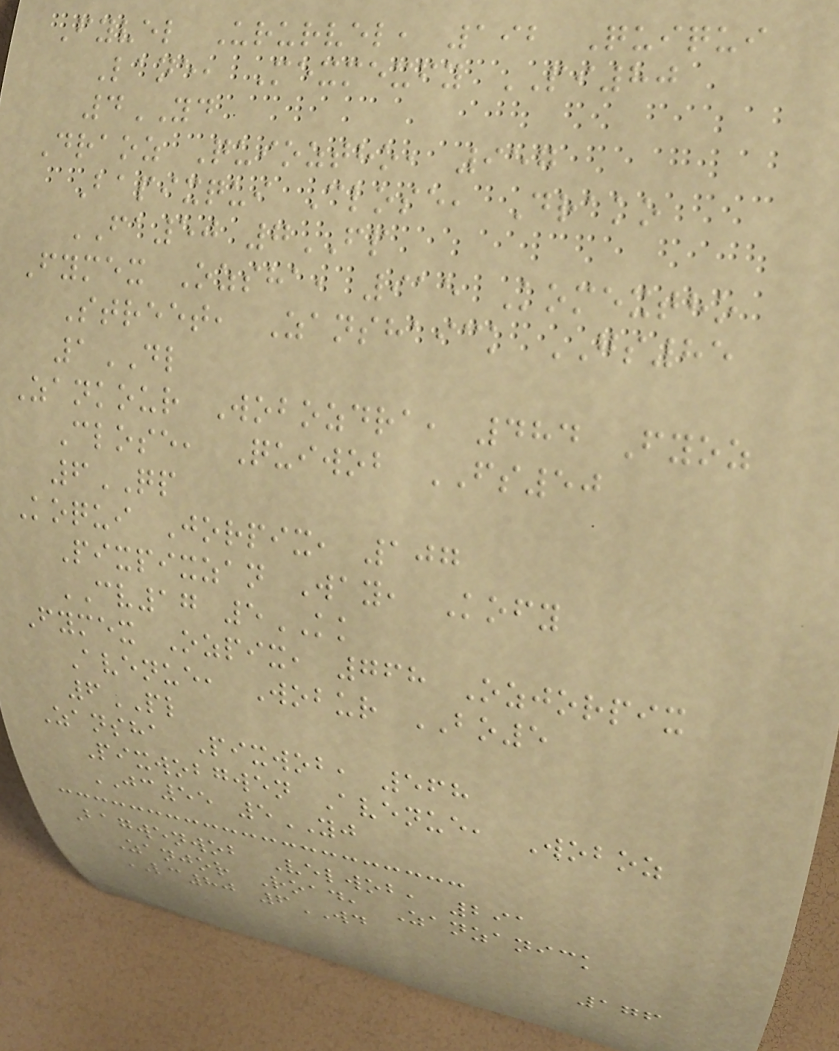Fyvel Ururvel, 192 Quiqui
Lane, Mexmexfy PI80
4YD
Draoz Quioztho, 957
Bapixqui Close, Drako
FA50 7FP
Fymex Ozsha, 915 Komextho
Street, Zanshaick GS85
1DL
Zankour Wobozdra, 484 Fyoz
Close, Quiwob FS50
6QP
Koqui Jorpix, 107
Pixpixzan Way, Kofy
CV17 5KK
Fymex Ozpix, 768 Ozjorpix
Avenue, Wobur BO5
6PL
Zansha Pixwob, 568
Pixwobgwen Avenue, Woboz
JC55 5YJ
Bagwenwob Velwob, 291
Zanjor Road, Zanzanick
LC80 6WD
176
